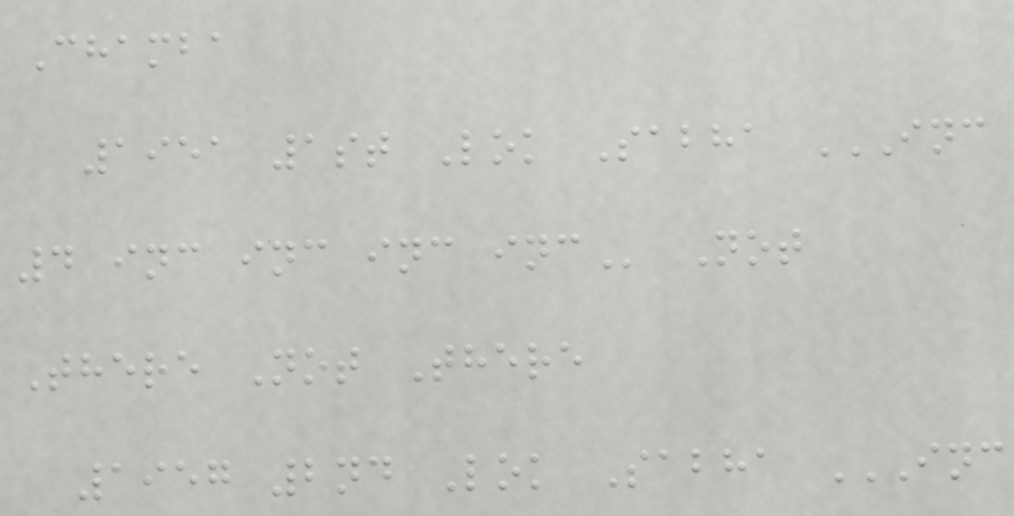Chamba
1951 1st Lok Sabha INC
4 INC INC INC INC Not
There Not There
1957 2nd Lok Sabha INC
